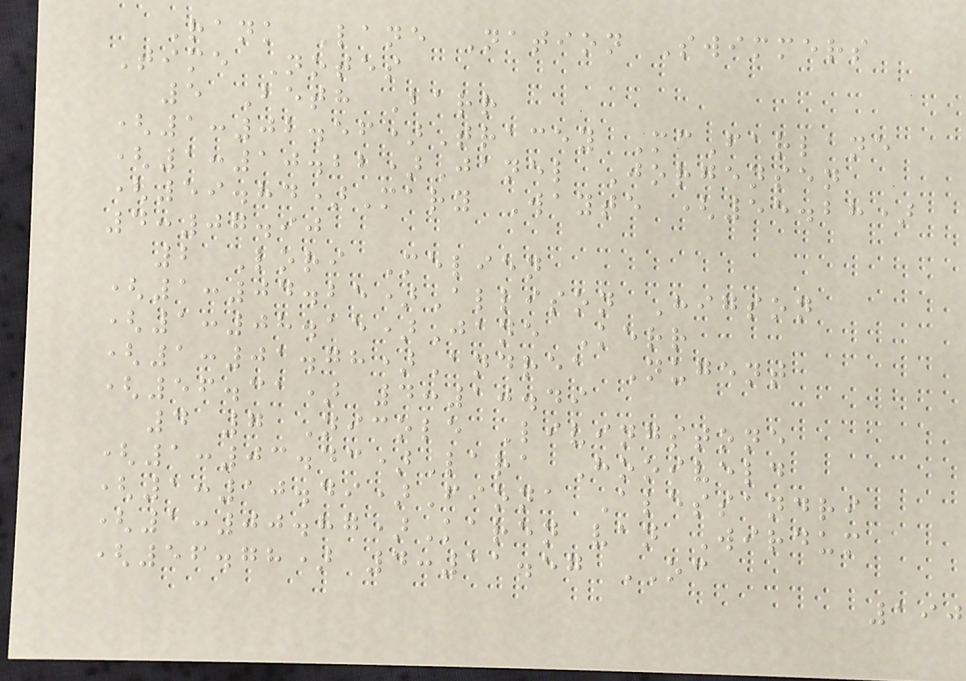Rank Lane Nation Swimmers
Time Notes
5 Beth Barr
(1:02.56)Tracey McFarlane
(1:10.22)Janel Jorgensen
(59.84)Mary Wayte (55.28)
4:07.90
2 Lori Melien
(1:04.25)Allison Higson
(1:08.15)Jane Kerr
(1:01.78)Andrea Nugent
(56.31) 4:10.49
4 7 Nicole Livingstone
(1:03.43)Lara Hooiveld
(1:10.49)Fiona Alessandri
(1:00.87)Karen van Wirdum
(56.78) 4:11.57 OC
190
